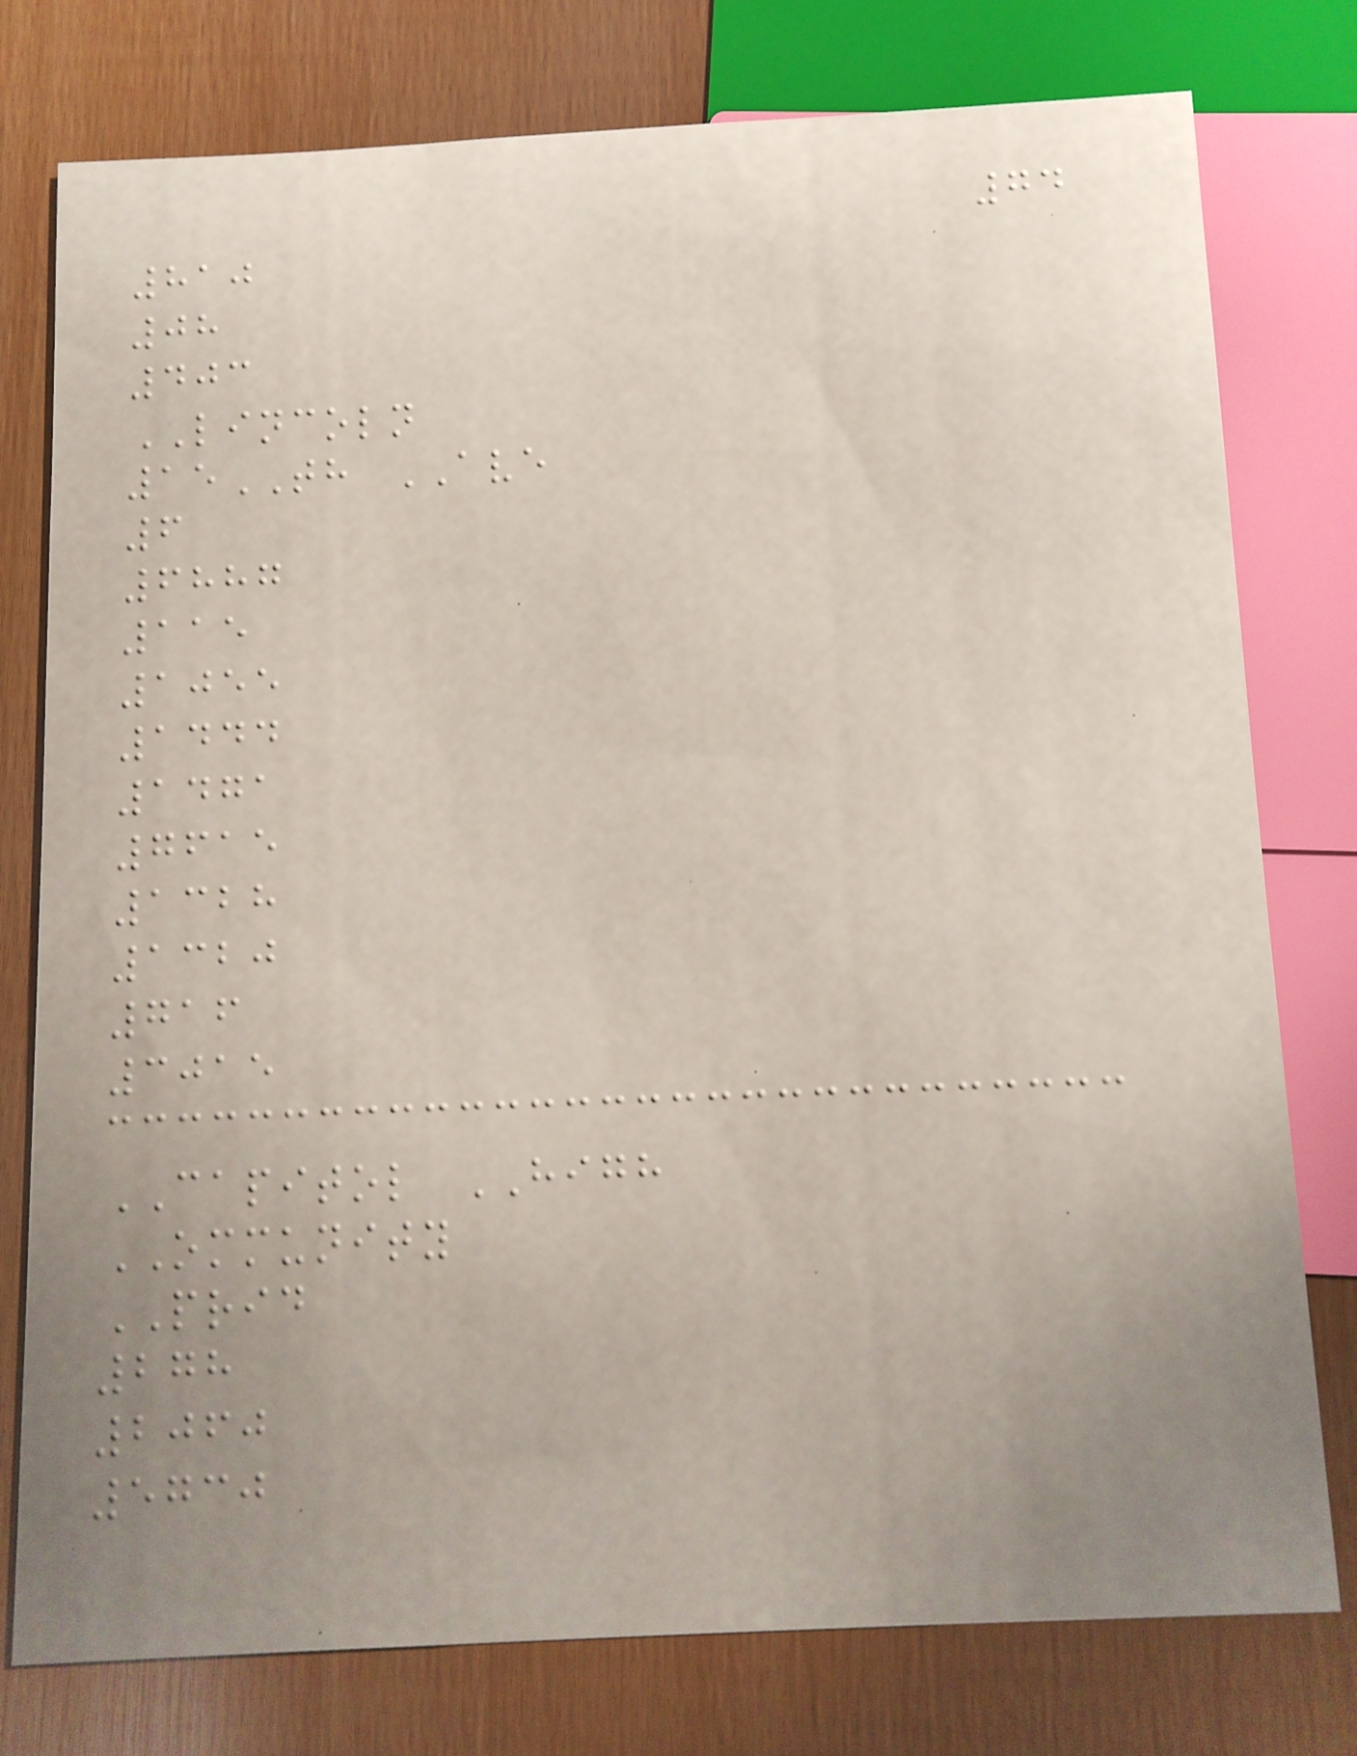74
810
08
403
LINCOLN
15TH AVE
6
6887
115
1055
1444
1471
7615
1328
1320
716
3015
CAPITOL HIGH
OMMUNITY
PRID
278
2060
5730
